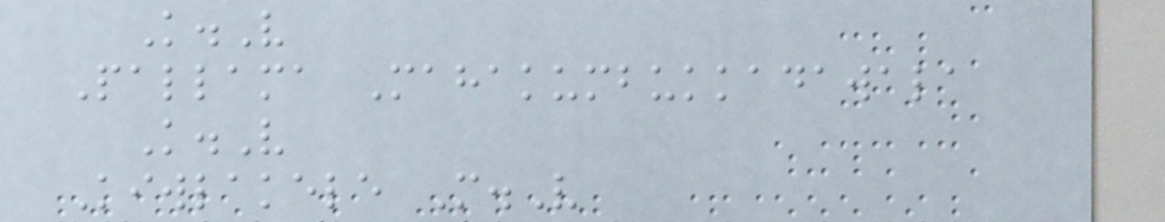K.V
Pallama Mahakumbukkadawala
K.V
Kiwlakele M.V
